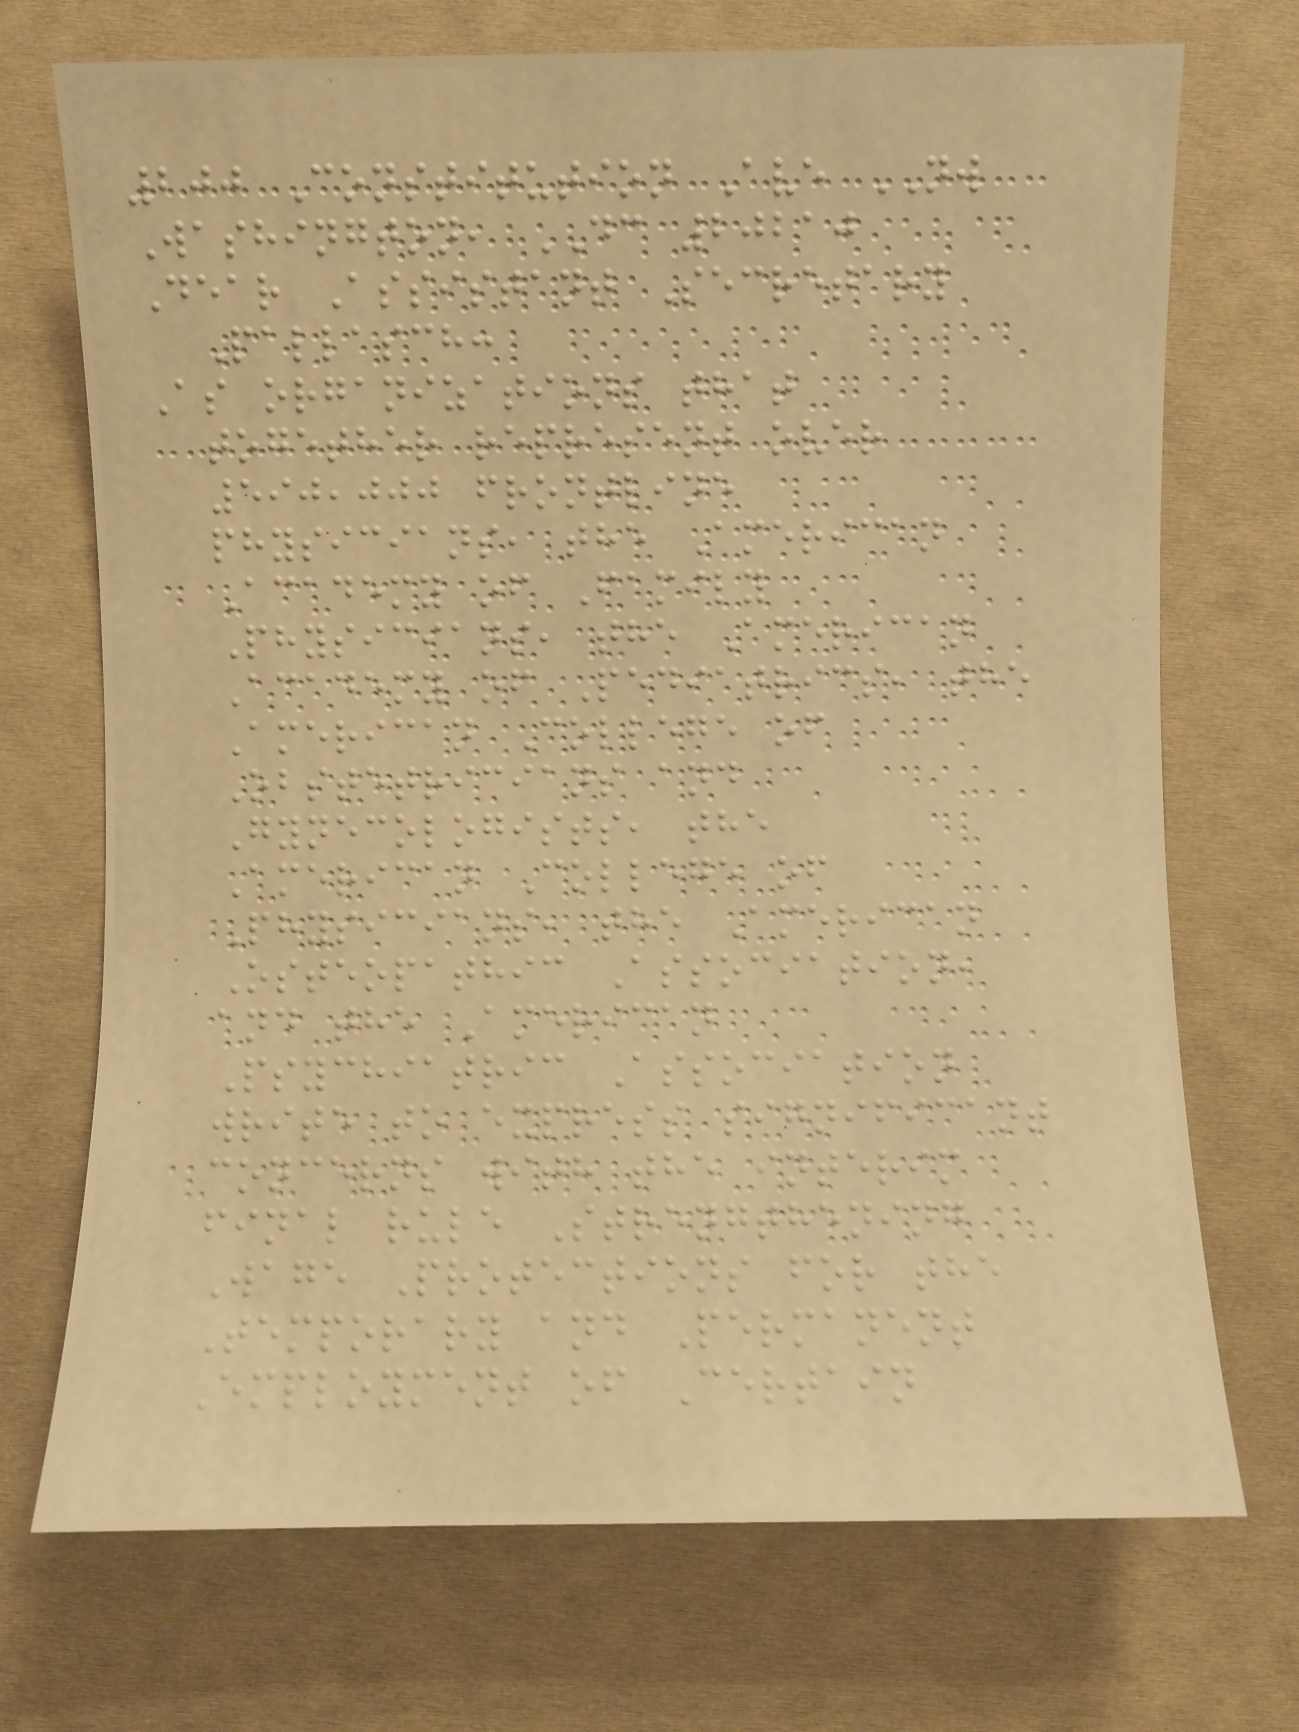200 Constitution Ave NW
Washington, DC 20210
Dear Assistant Secretary
Pallasch:
As organizations that
together represent over
590,000 frontline
physicians, the American
Academy of Family
Physicians, the American
Academy of Pediatrics, the
American College of
Obstetricians and
Gynecologists, the
American College of
Physicians, the American
Osteopathic Association,
and the American
Psychiatric Association
write to express significant
concerns with the interim
final rule Strengthening
Wage Protections for the
Temporary and Permanent
Employment of Certain
